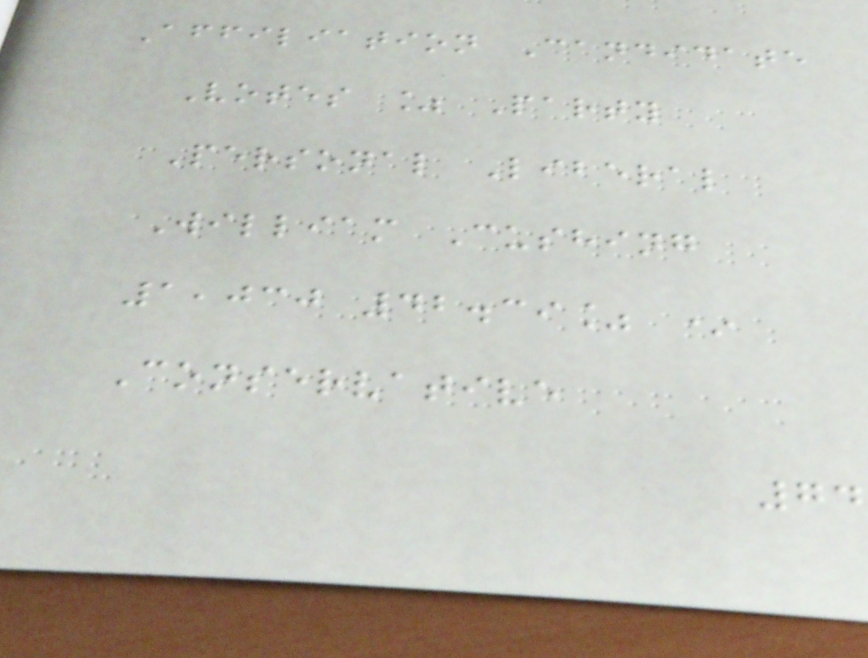Affiliation Candidate
Votes % Party
Personal Liberal
William Cushing
1,030 42.39% *
Conservative
74
